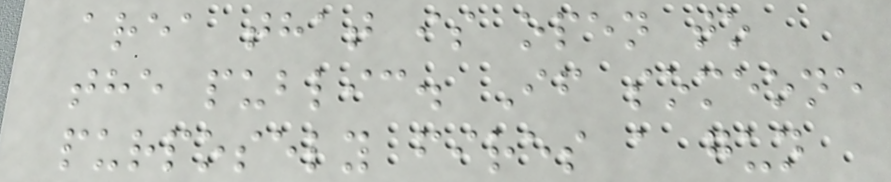area that is open to
the public. If someone
purposely fires a gun
